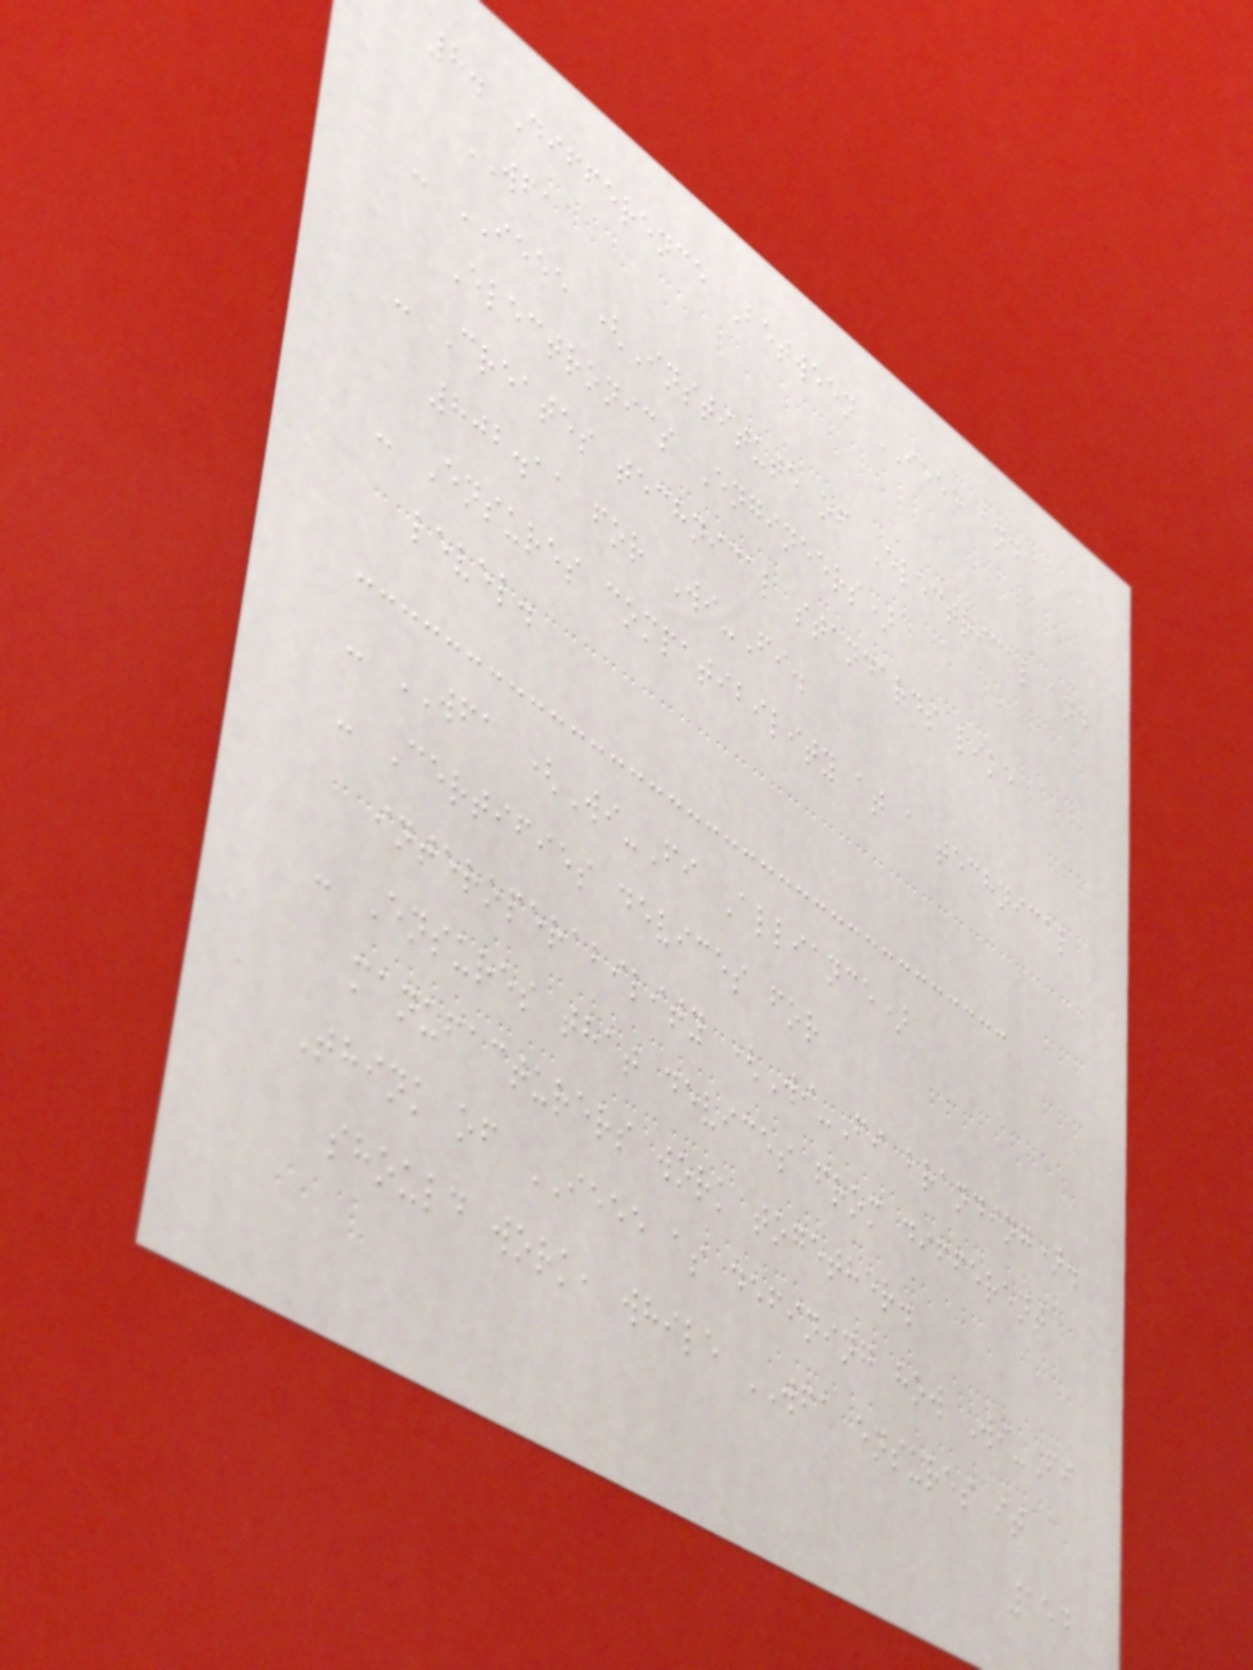8. Difference Between IEEE and
WFA
- IEEE (Institute of Electrical and
Electronics Engineers)
- Creates technical standards like
802.11 for Wi-Fi.
- Ensures compatibility at a technical
level.
- WFA (Wi-Fi Alliance)
- Certifies devices for
interoperability (Wi-Fi branding).
- Ensures that devices from different
manufacturers work together.
Think of IEEE as defining how Wi-Fi
should work, while WFA ensures it
154
